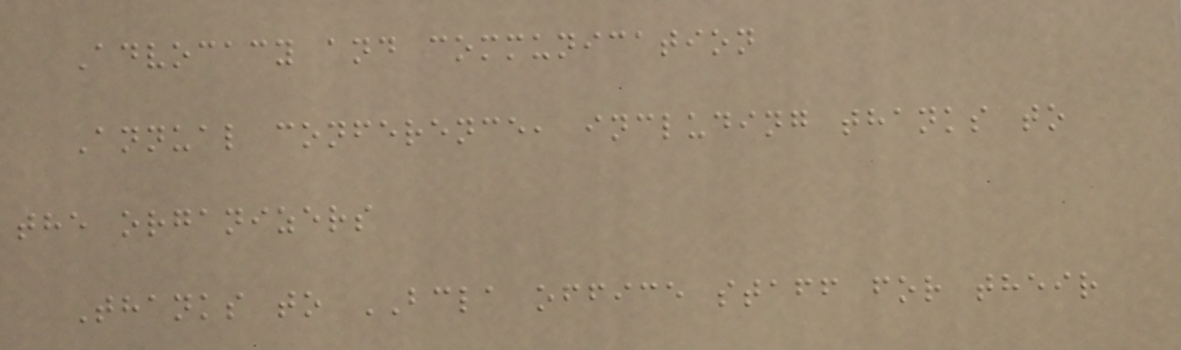Advocacy and communication
Annual conference, including thanks to
the organizers
Thanks to BCLA office staff for their
